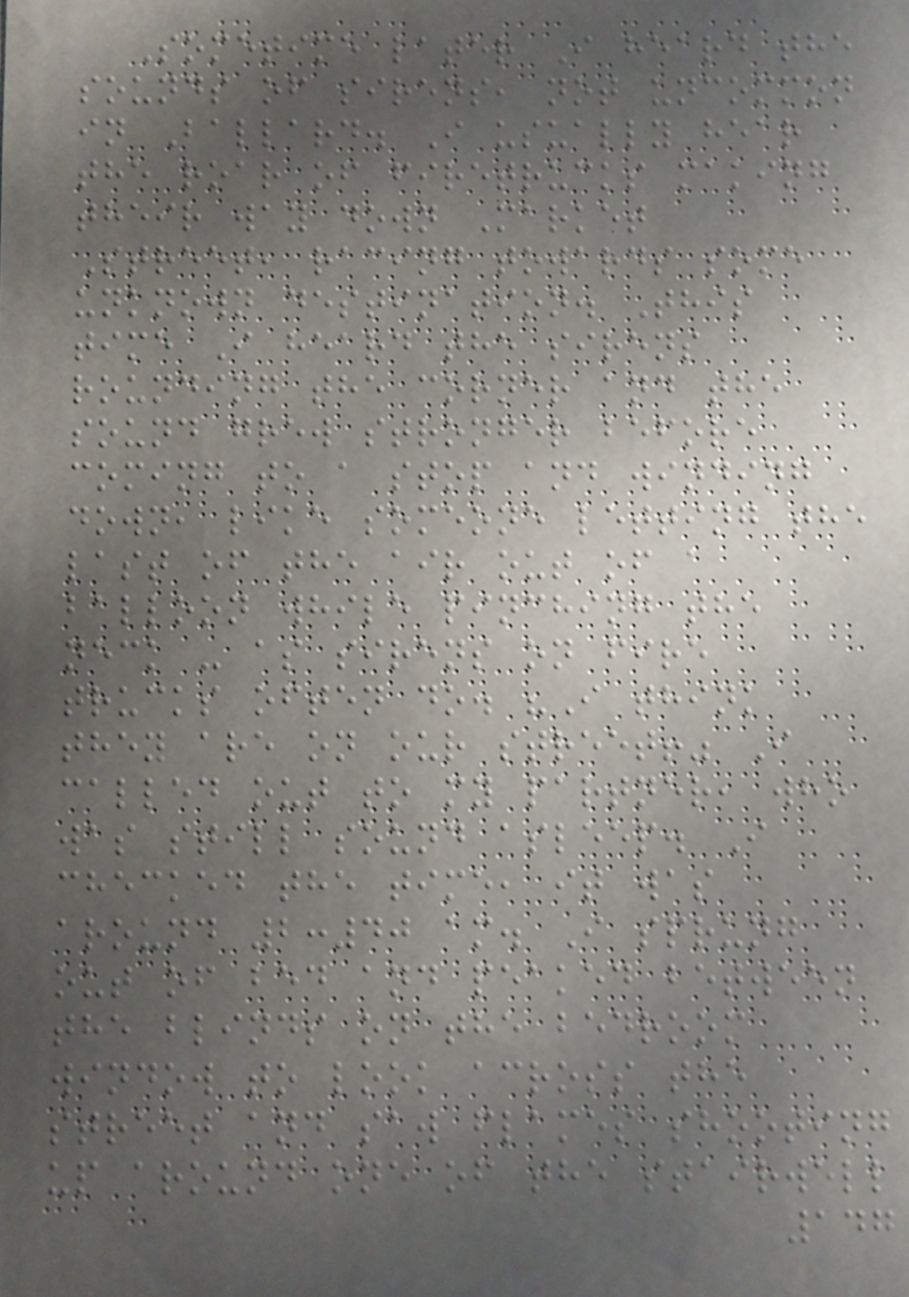Sometime later I heard the
sounds of sirens, not uncommon
in Ballard. I usually hear
the roar of firetrucks making
their way down Market
Street, racing towards some
unknown destination. This
time I heard the sirens
rounding the corner and the
sound grew stronger before
coming to a stop and winding
down, like someone letting the
last of the air out of a
balloon while pinching the
neck - as sirens on fire
trucks often do. "I think
they are on our street!" I
called out to my partner, who
was still sound asleep. I
checked the time, it was
around 2:40 am. I sprung
out of bed and peaked between
the blinds on the bedroom
window to look across the
street and saw flames shooting
up around one of the stairwell
147
